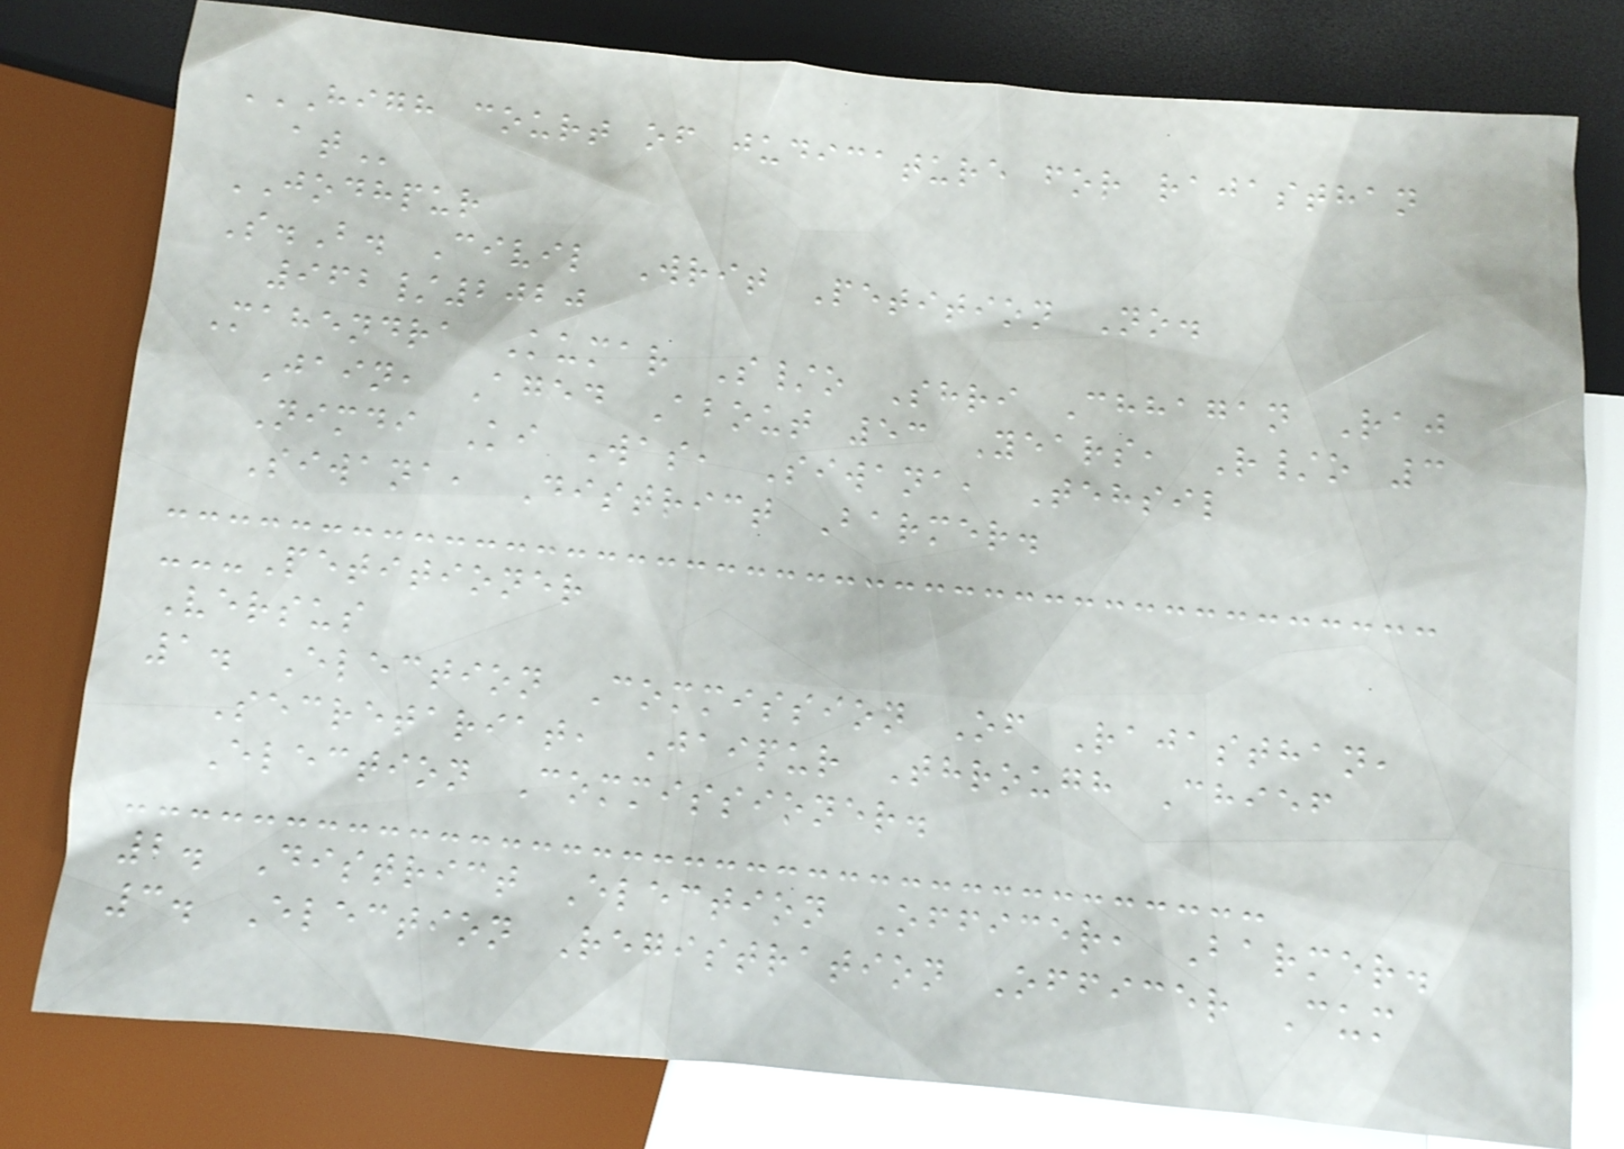HIGH COURT OF JUDICATURE FOR RAJASTHAN
AT
JODHPUR
S.B. Civil Writ Petition No.
962/2020
Mahendra Kumar S/o Shri Chhagan Raj
Jain, Aged About 53 Years, R/o 3
Nimdi Ki Was, Siwana, Tehsil
Siwana, District Barmer.
---Petitioner
Versus
1. Election Commission Of Rajasthan,
Secretariat, Jaipur Through Chief
Election Commissioner.
2. District Election Officer, Barmer.
3. Election Registration Officer Cum
